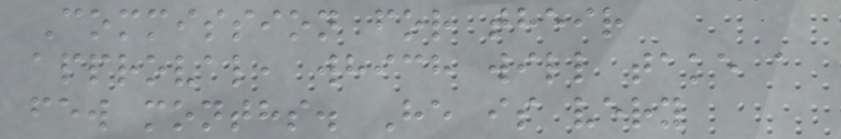Commission for their
approval, which will take a
few months. He is very
